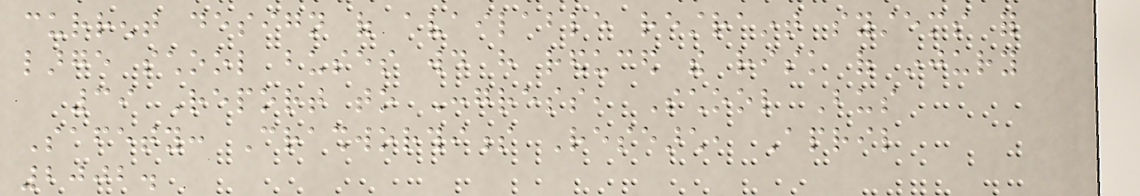current design of available restraint systems for
large school buses would have reduced the risk of injury
39 Report to Congress, School Bus
Safety: Crashworthiness Research, April
2002.
